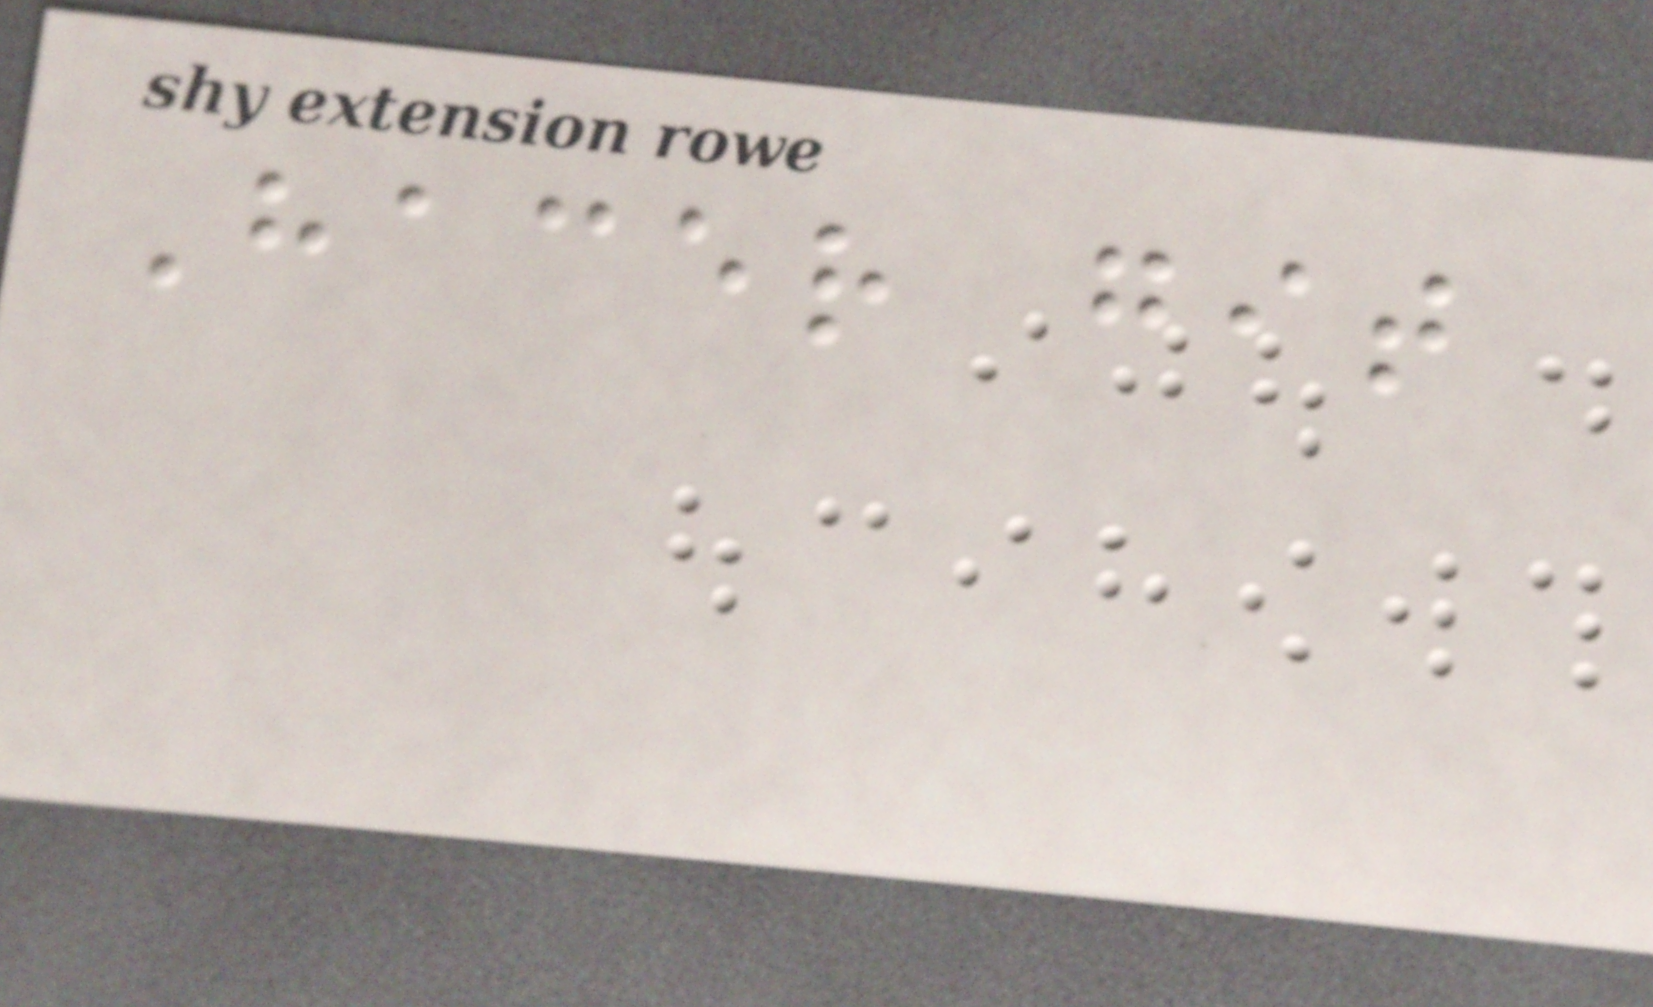Hacer git
